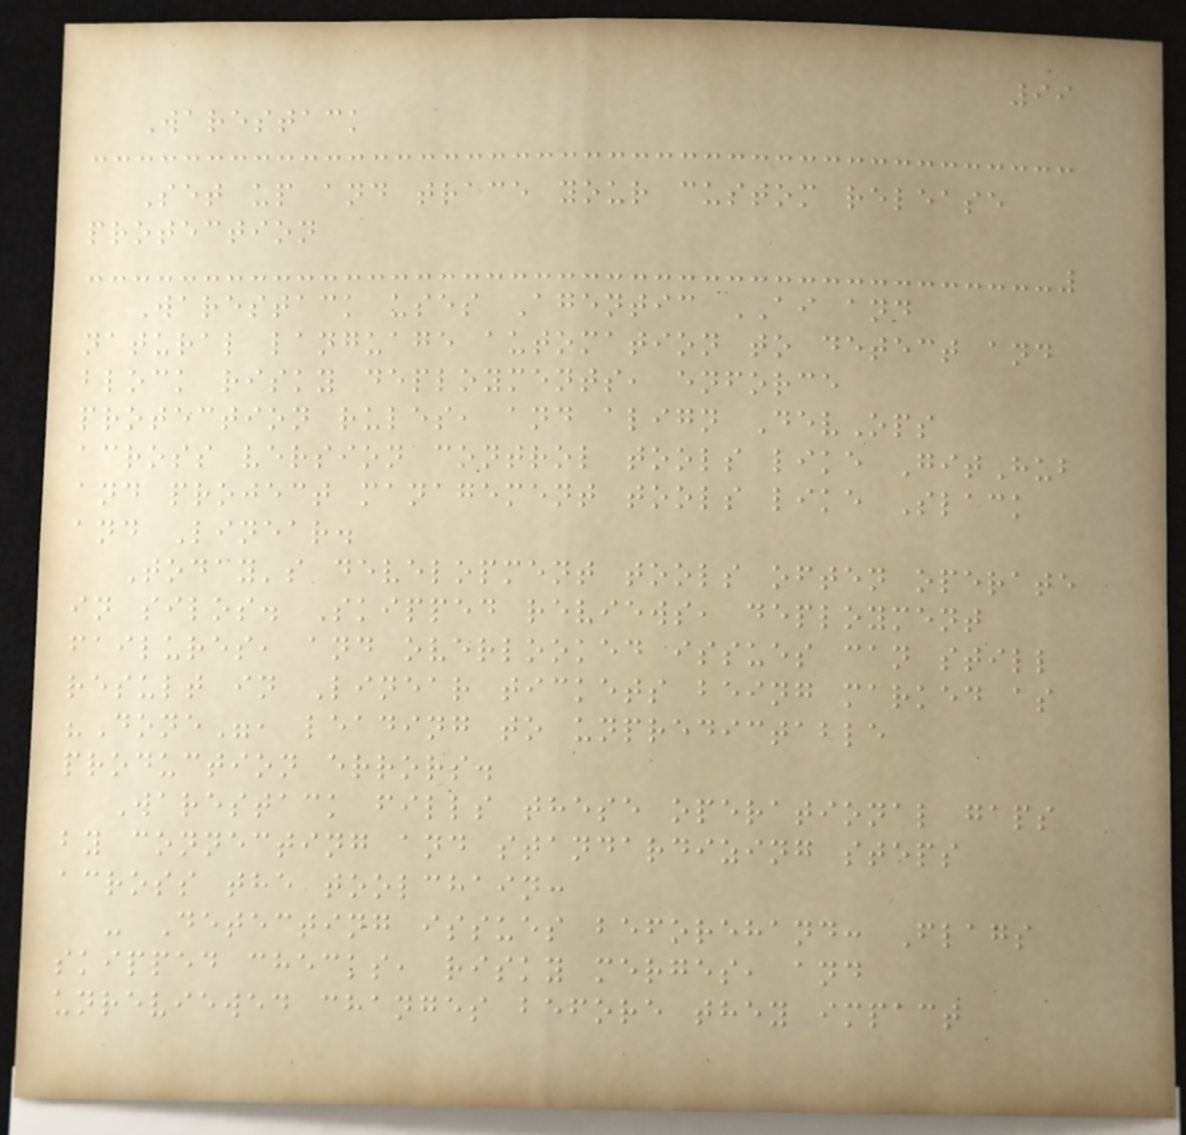99
Warestack
Set up and trace your custom release
protection
Warestack uses Agentic AI and
natural language automation to detect and
block risky deployments, enforce
protection rules, and align DevOps
across version control tools like GitHub
and project management tools like Slack
and Linear.
Today's development tools often operate
in silos. Skipped reviews, deployment
failures, and overlooked issues can still
result in Linear tickets being marked as
"Done", leading to unpredictable
production errors.
Warestack fills these operational gaps
by connecting and standardizing steps
across the toolchain:
- Detecting issues beforehand: Flags
skipped checks, risky merges, and
unreviewed changes before they impact
